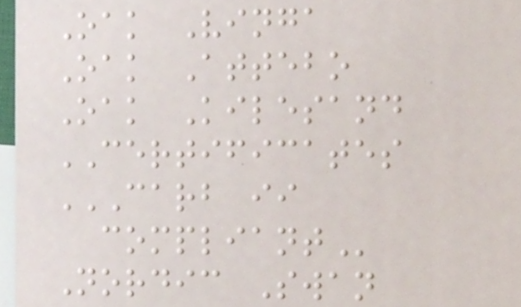Oak Vinga
Oak Attebo
Oak Kilesand
CERTIFICATES
CARB II
COMPLIANT
Nordic Swan
